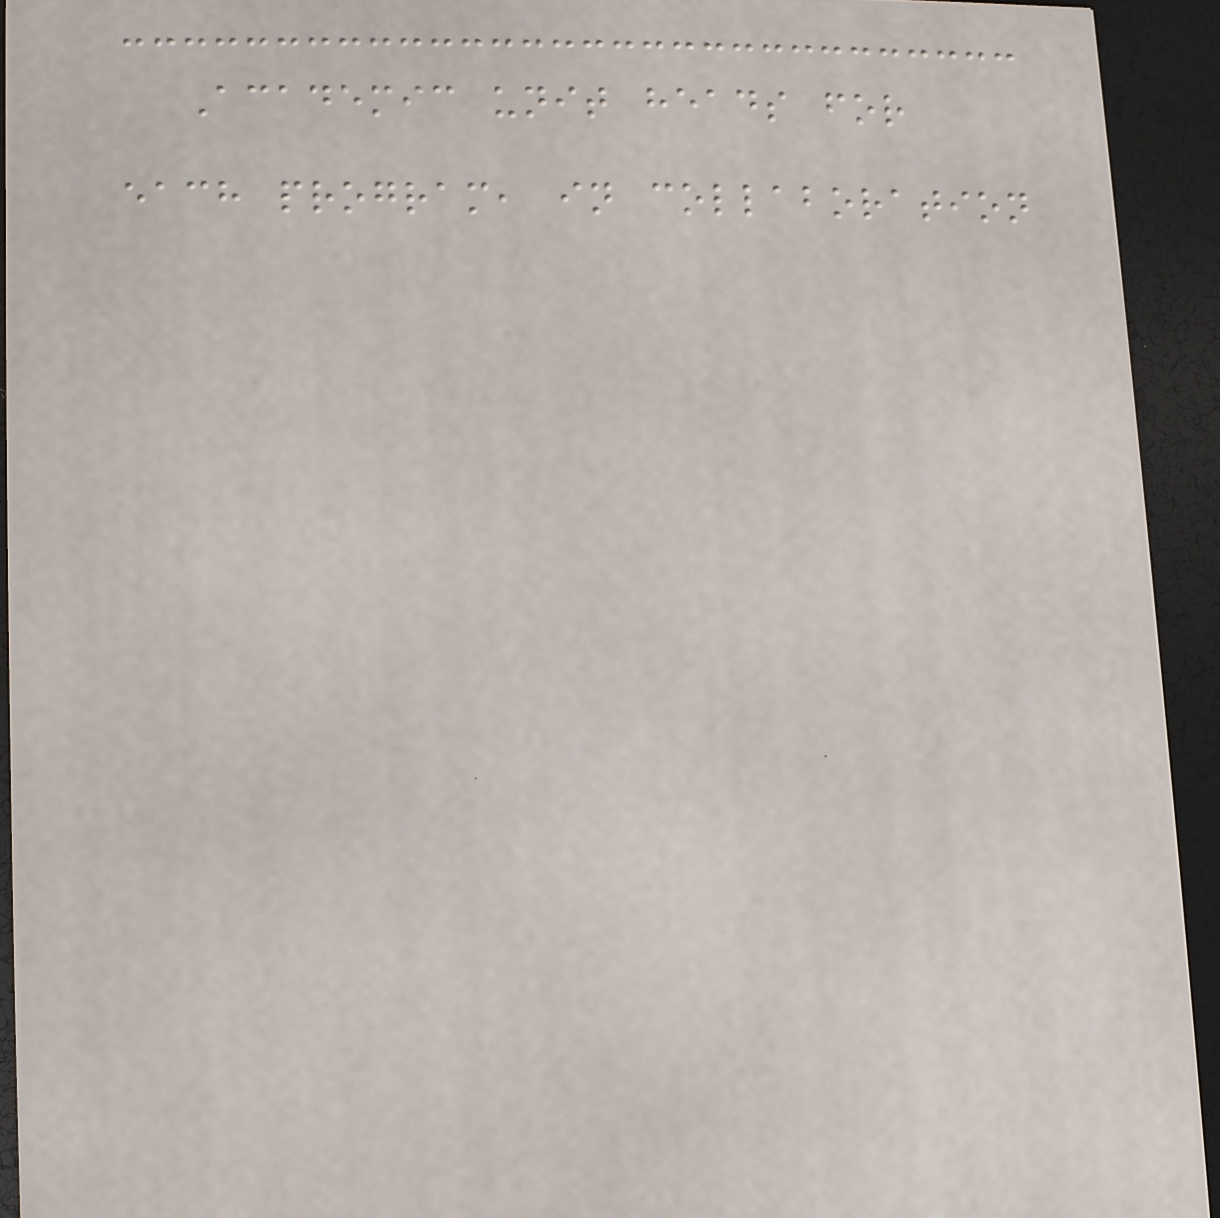Academic unit heads for
each program, in collaboration
